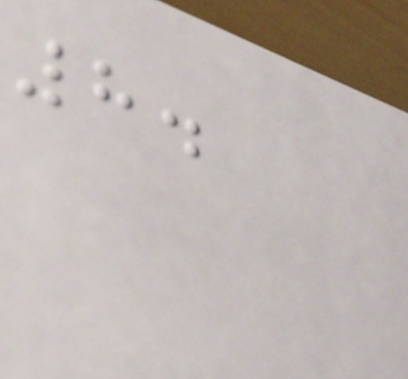8.
